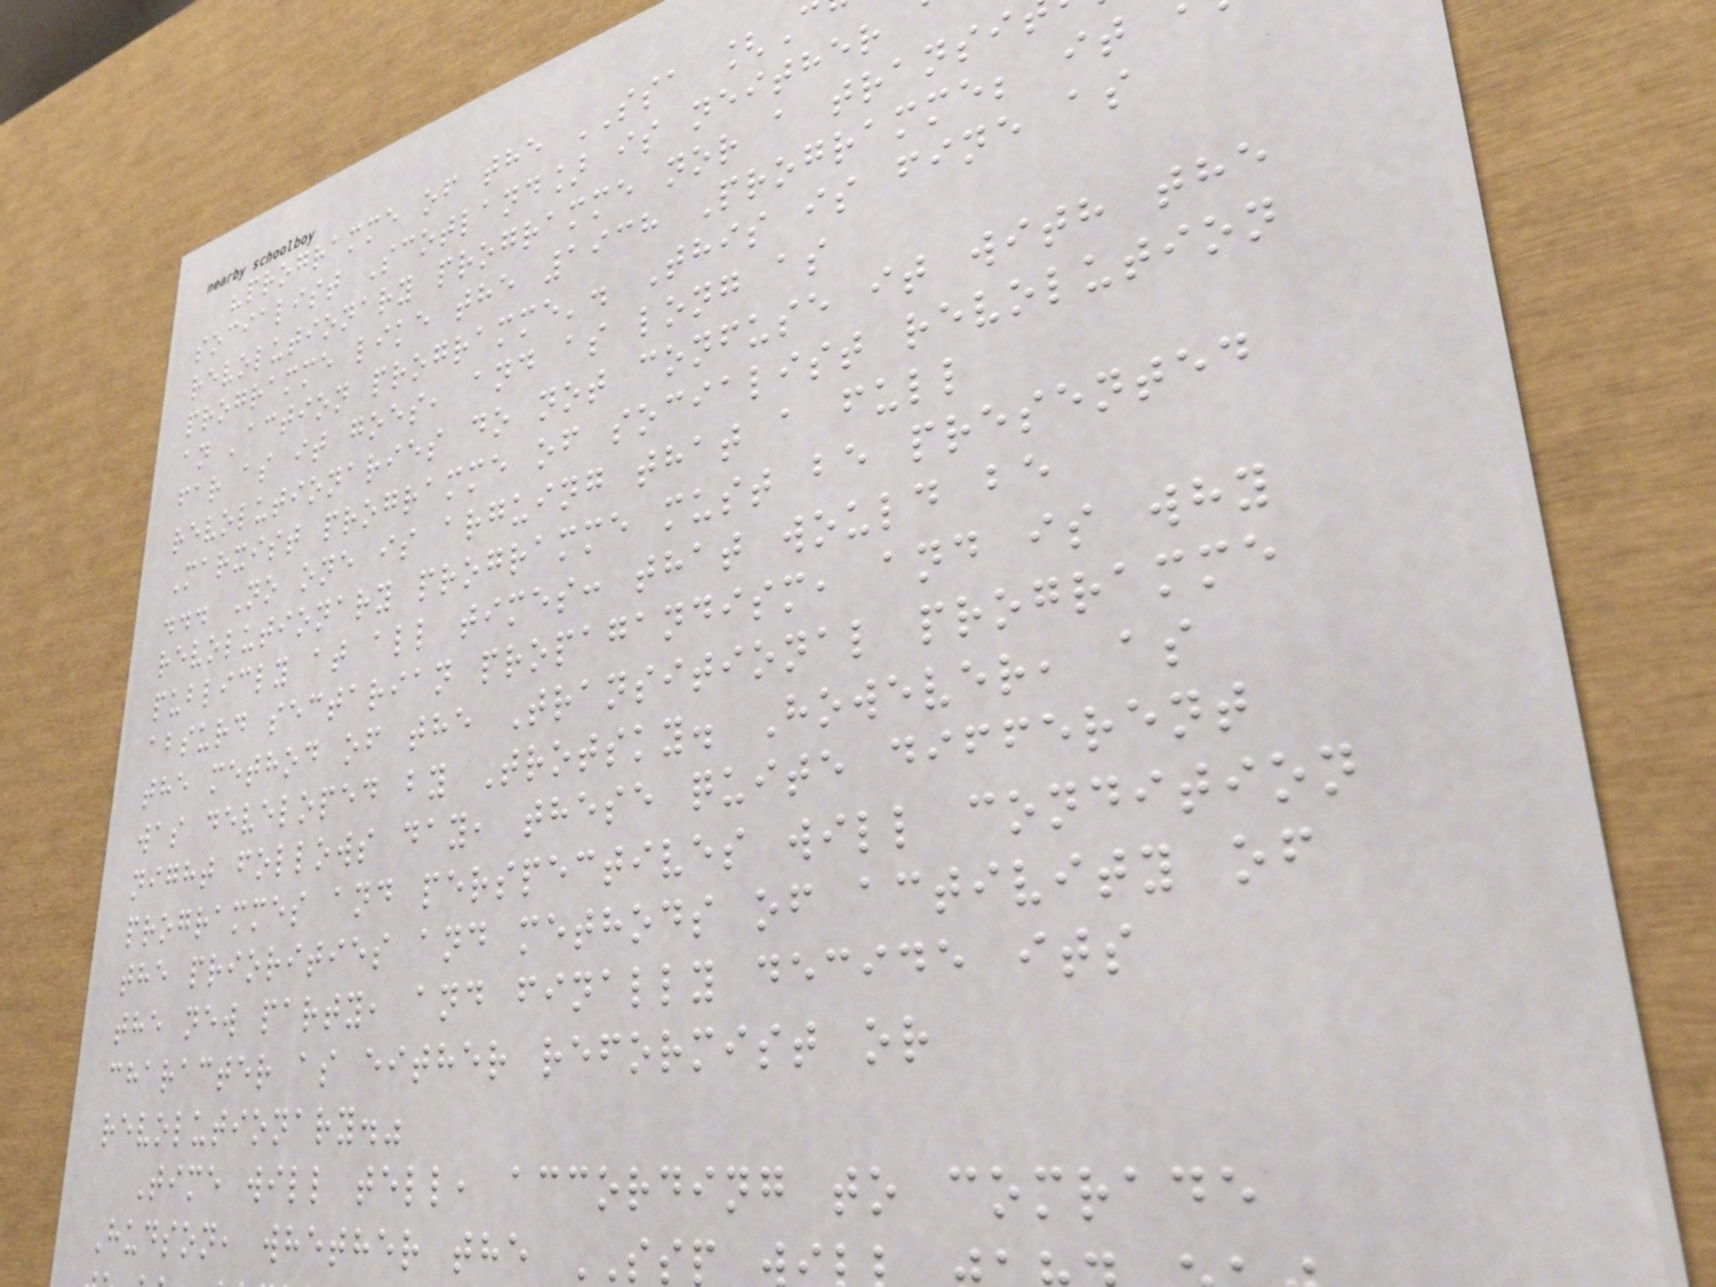"programme of the SSA [
socialist Scotland] is neither
revolutionary programme nor a transi
programme like the 1938 Programme; it
an 'action programme'. This is fine as
far as it goes, and as long as
revolutionaries do not confuse it with the
Marxist programme of socialist revolution
... No one is arguing that a full
revolutionary programme must be presented
publicly at all times: that would be
absurd sectarian propagandism, and is why
the method of the Transitional programme
was developed by Trotsky. However, as
night follows day, these quite different
programmes and perspectives will condition
the priorities and methods of activity of
the new party, and finally decide its
character as either reformist or
revolutionary."
Time will tell, according to comrade
Hudson, whether the SSP
